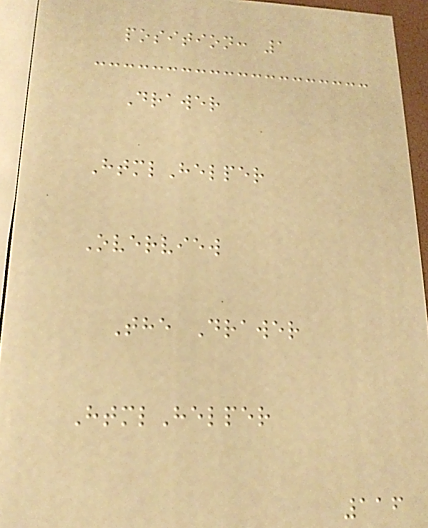position: 1
Drawer
HtmlHelper
Overview
The Drawer
HtmlHelper
116
